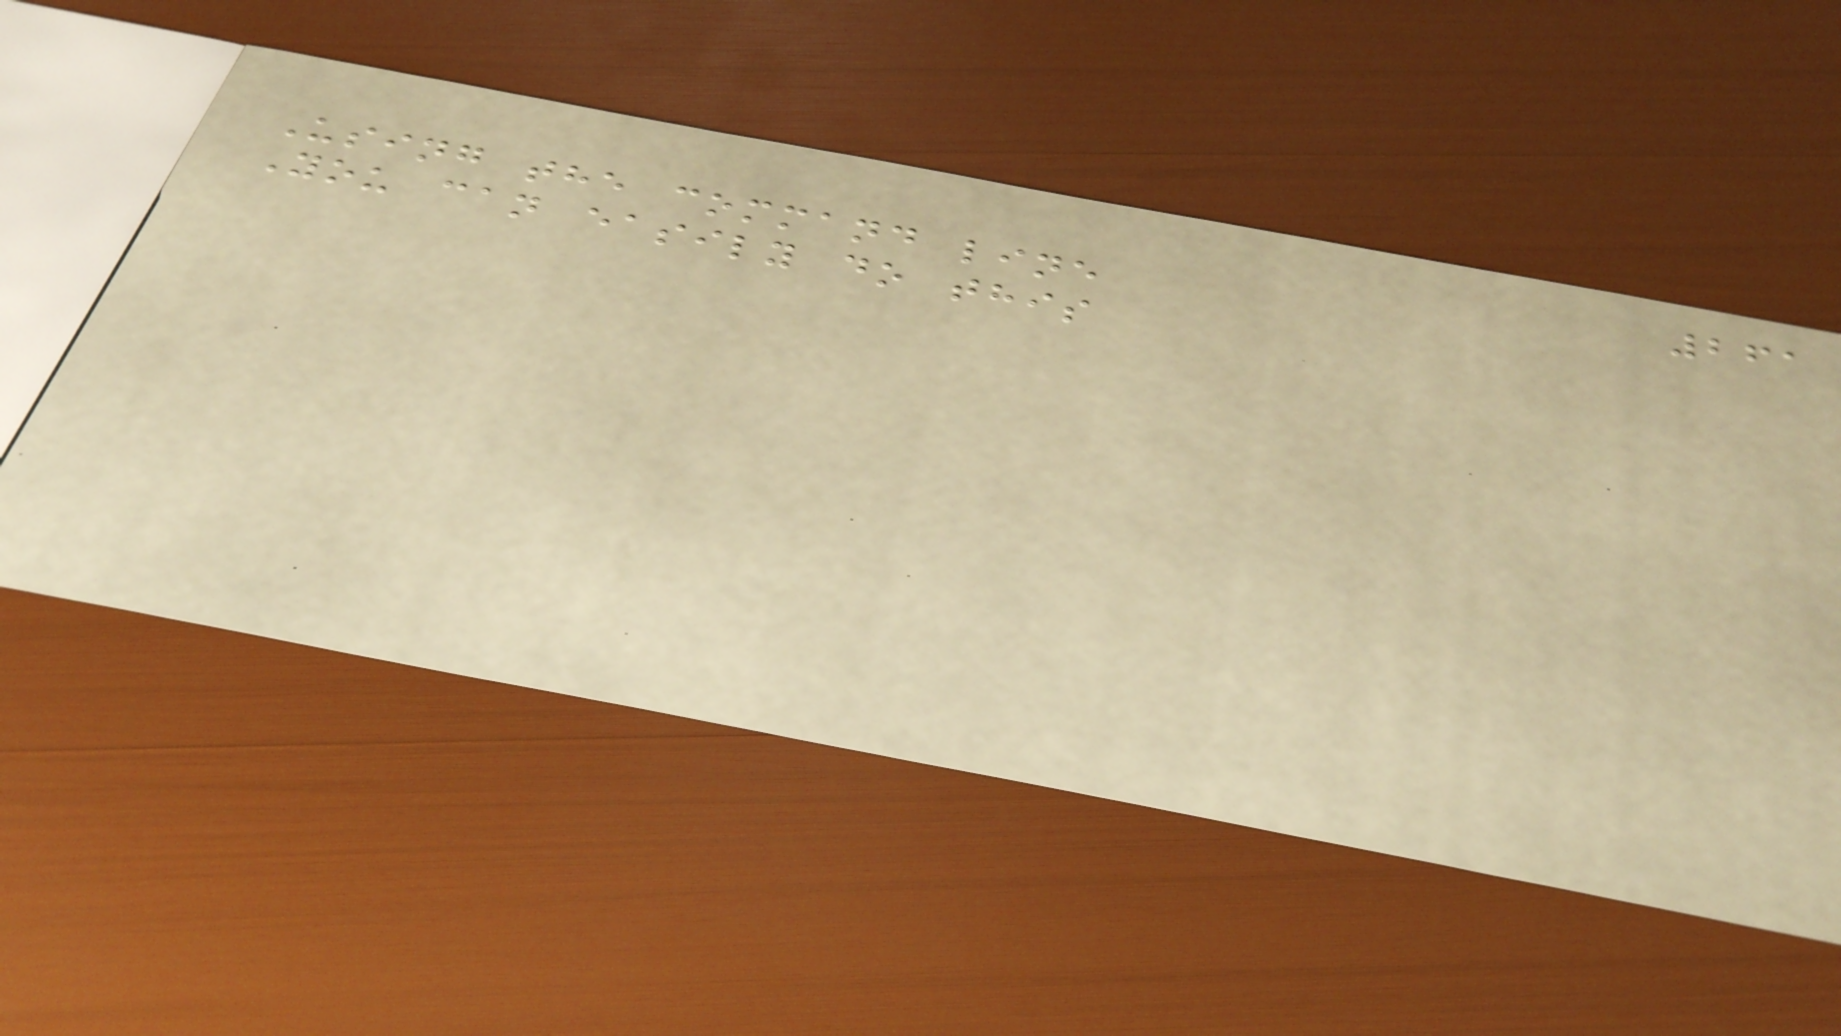261
Using the command line
You can easily do this
